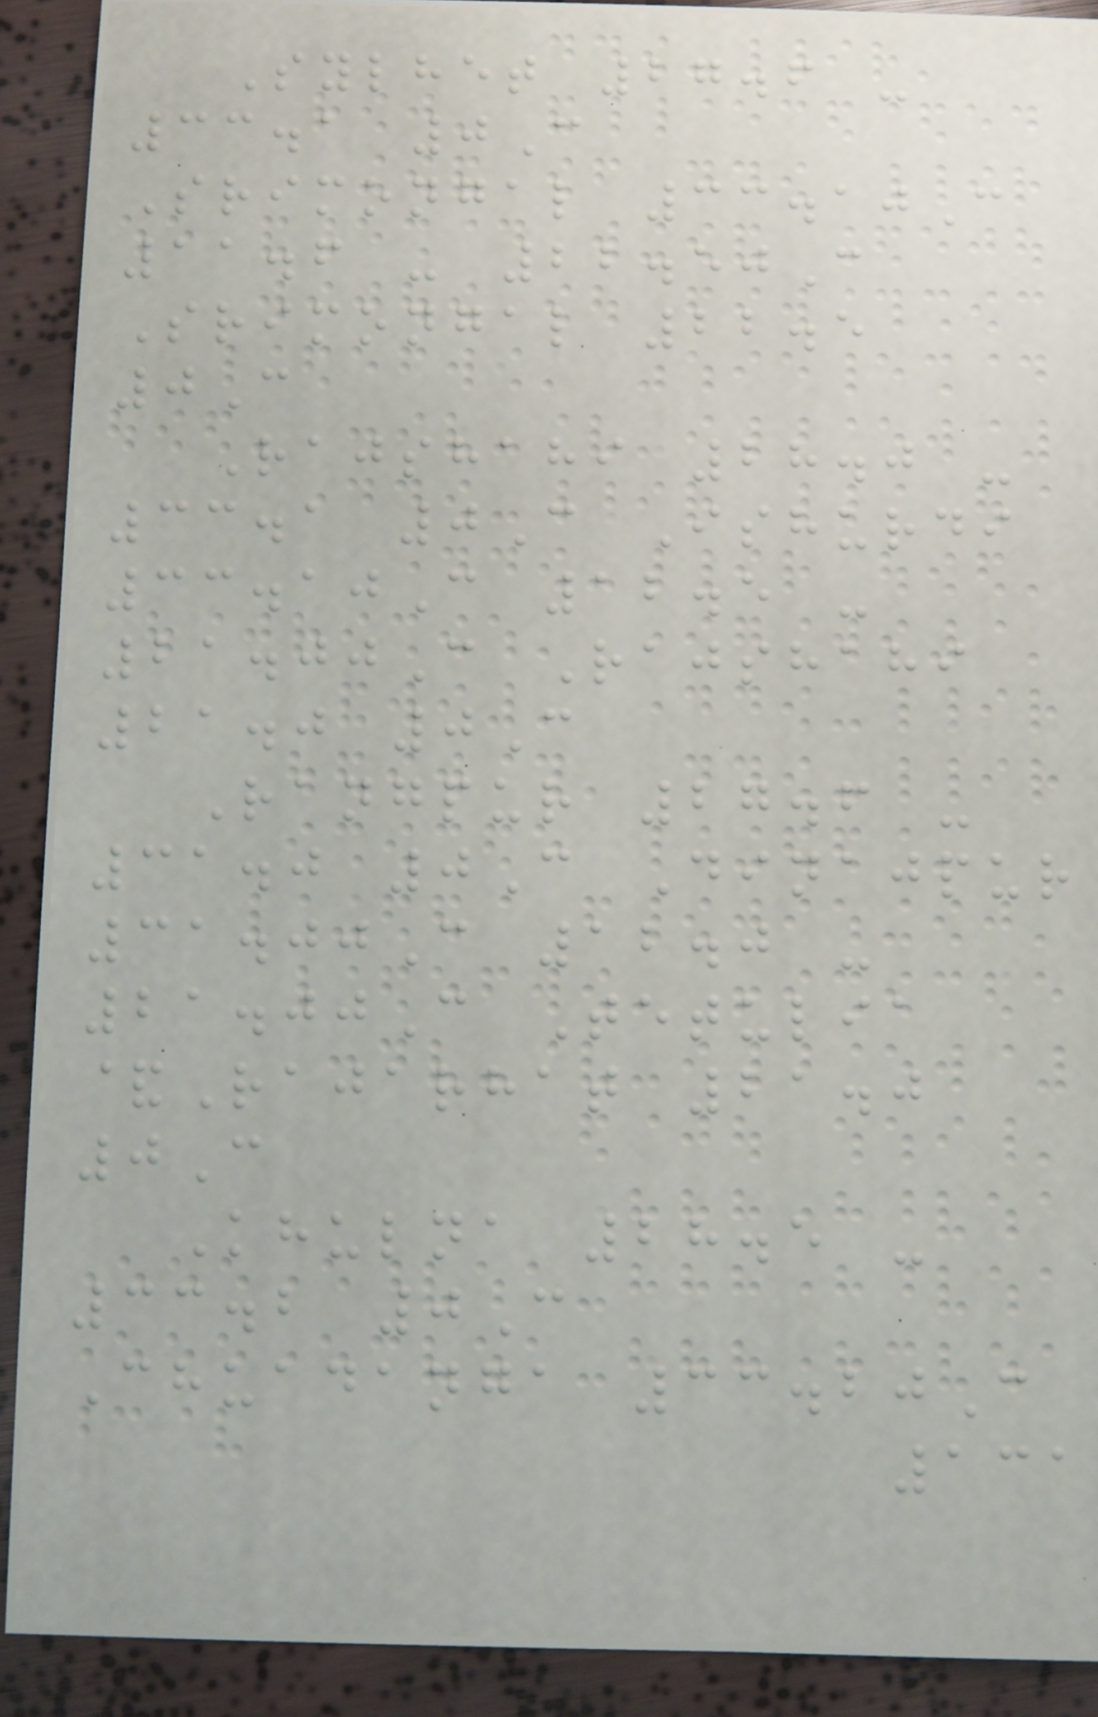Sylhet 27.6 -
33.1 0C
Srimongal 33.10C
11.6 - 22.50C
Srimongal 22.5
0C
Rajshahi 28.0 -
33.1 0C Ishurdi
33.10C 12.5 -
21.00C Rajshahi
21.0 0C
Rangpur 27.6 -
31.0 0C Dinajpur
31.00C 12.0 -
21.00C Tetulia
&Rajarhat 21.0
0C
Khulna 28.5 -
33.2 0C
Chuadanga 33.20C
131
